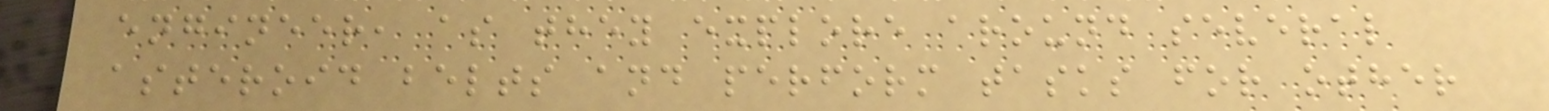engineer, as they explore around several
asteroid belts and perform tasks for other
